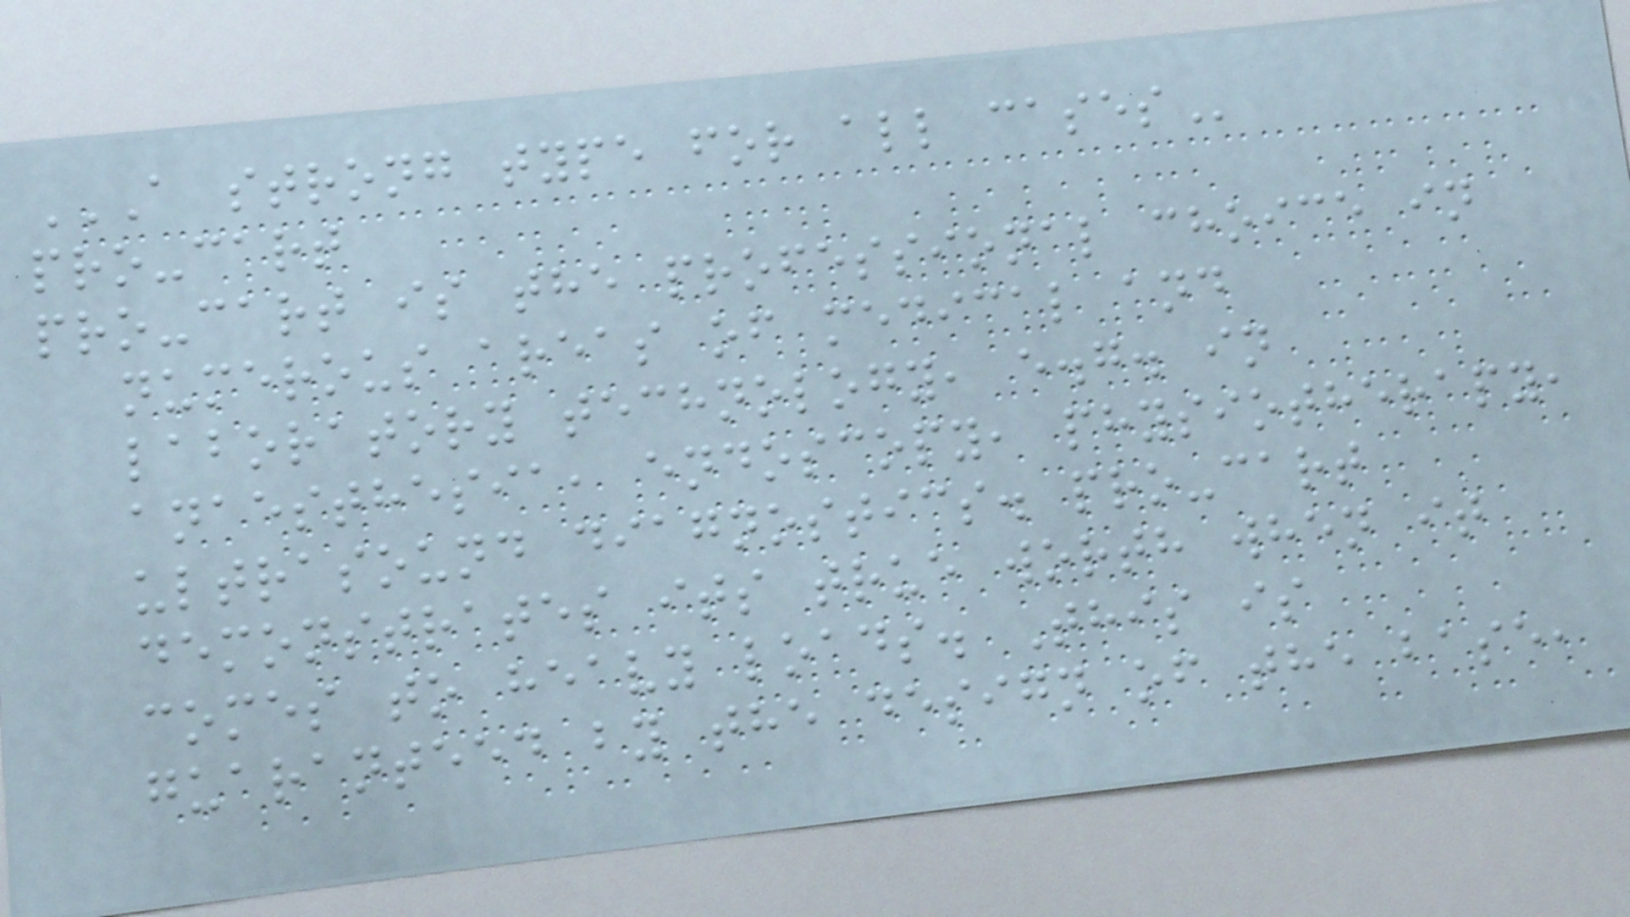A STRONG TYPE FOR ALL CASES
pro-cart
pro-cart is the professional choice in
numerous areas of medical and
laboratory technology, e.g. in
anaesthesia, endoscopy, physiotherapy,
ultrasound diagnostics. pro-cart
demonstrates its true worth when it
comes to heavy loads. This is
guaranteed by the design of the base,
